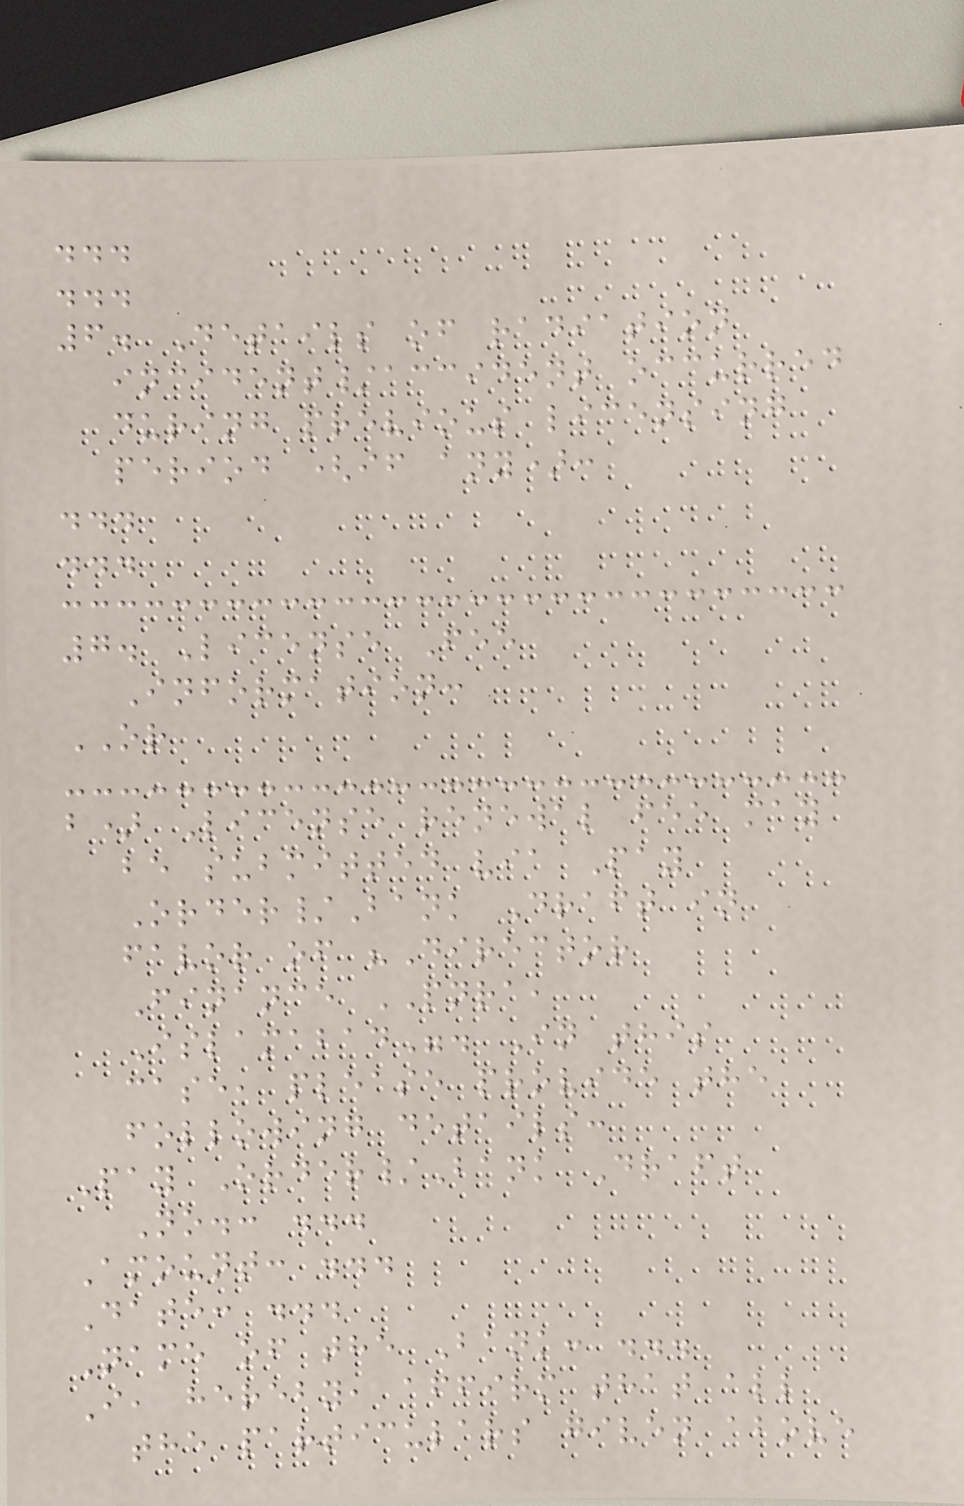...
...
6. Details of radiation
incident/accident occurred
during previous licensing
period (if any):
...
...
7. License Fee
Information:
OR
b) License renewal fee may
be submitted via Pay
Order/Bank Draft in
favor of "Director
Finance PNRA,
Islamabad". In this
case, please provide the
following details:
Pay Order/Bank Draft
No.: ...
Amount: ...
Date: ...
Name of the Bank: ...
I, hereby, affirm that all
the particulars given above
